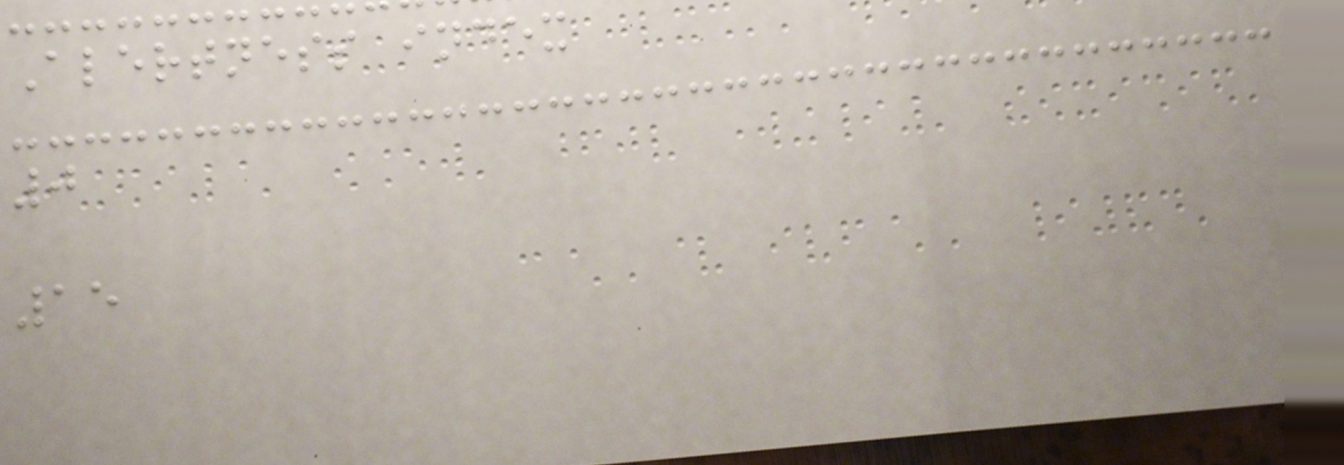Alertness index
0
15
